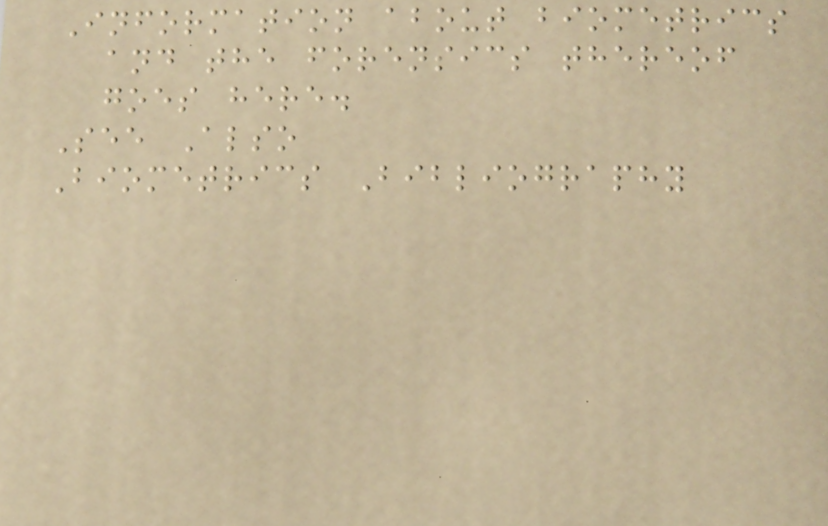Information about biometrics
and the forensics thereof
goes here.
See Also
Biometrics Bibliography
